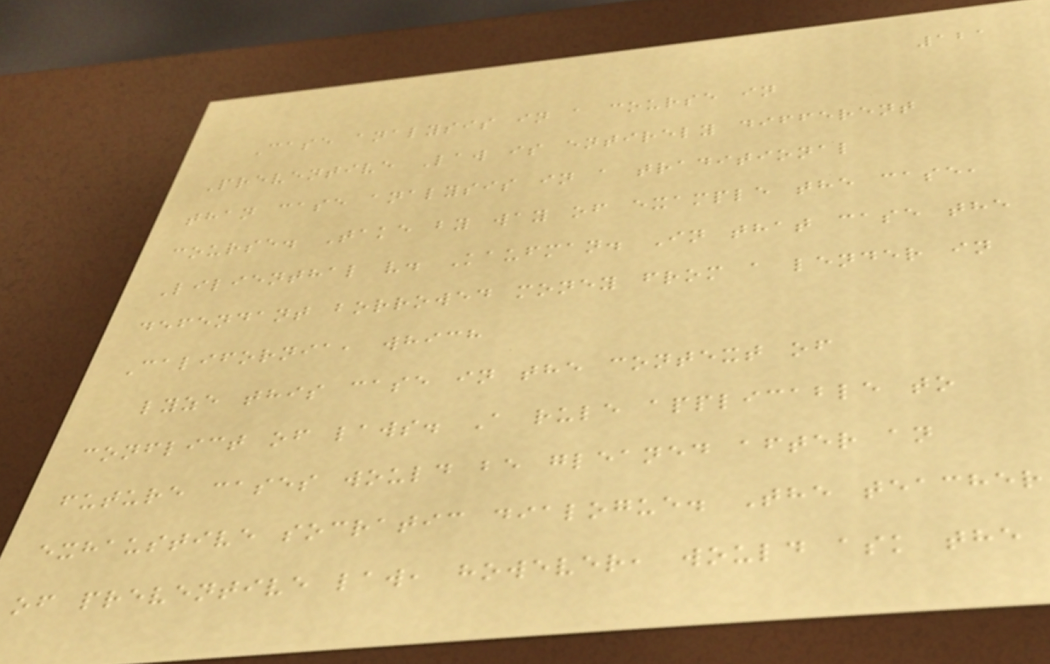121
Case analysis in a course in
Preventive Law is entirely different
than case analysis in a traditional
course. Take by way of example the case,
Lilienthal v. Kaufman. In that case the
defendant borrowed money from a lender in
California, which
lyze this case in the context of
conflict of laws. A rule applicable to
future cases would be gleaned after an
exhaustive socratic dialogue. The teacher
of preventive law, however, would ask the
